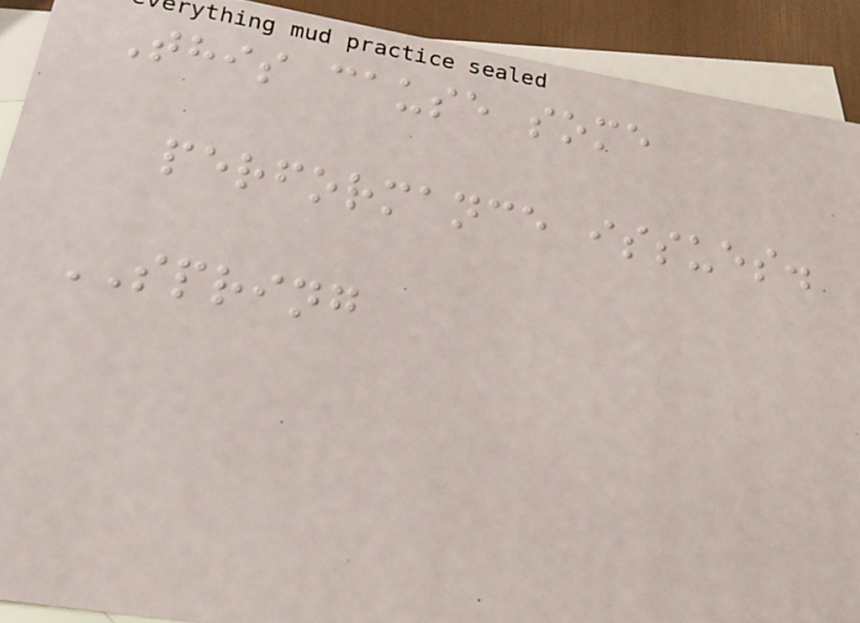This cause some
performance issues.
SPRING
